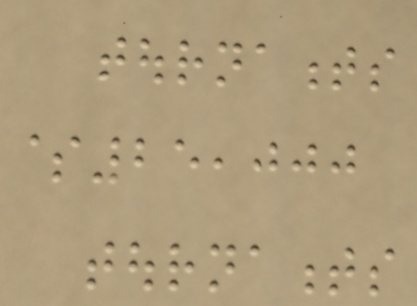tournaments
$25,000
tournaments
